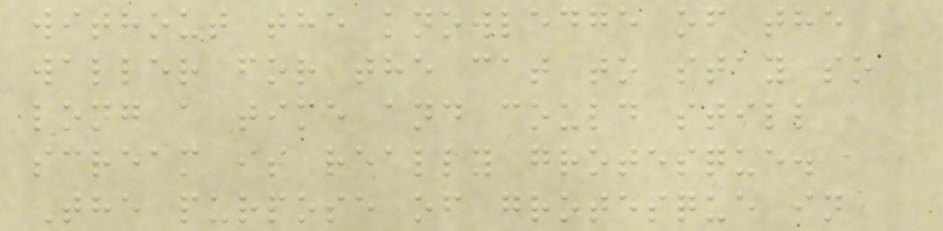without the knowledge of the
waller for the cat to stay so
long a time and could still
scream is really grotesque.
The purpose of grotesque in
